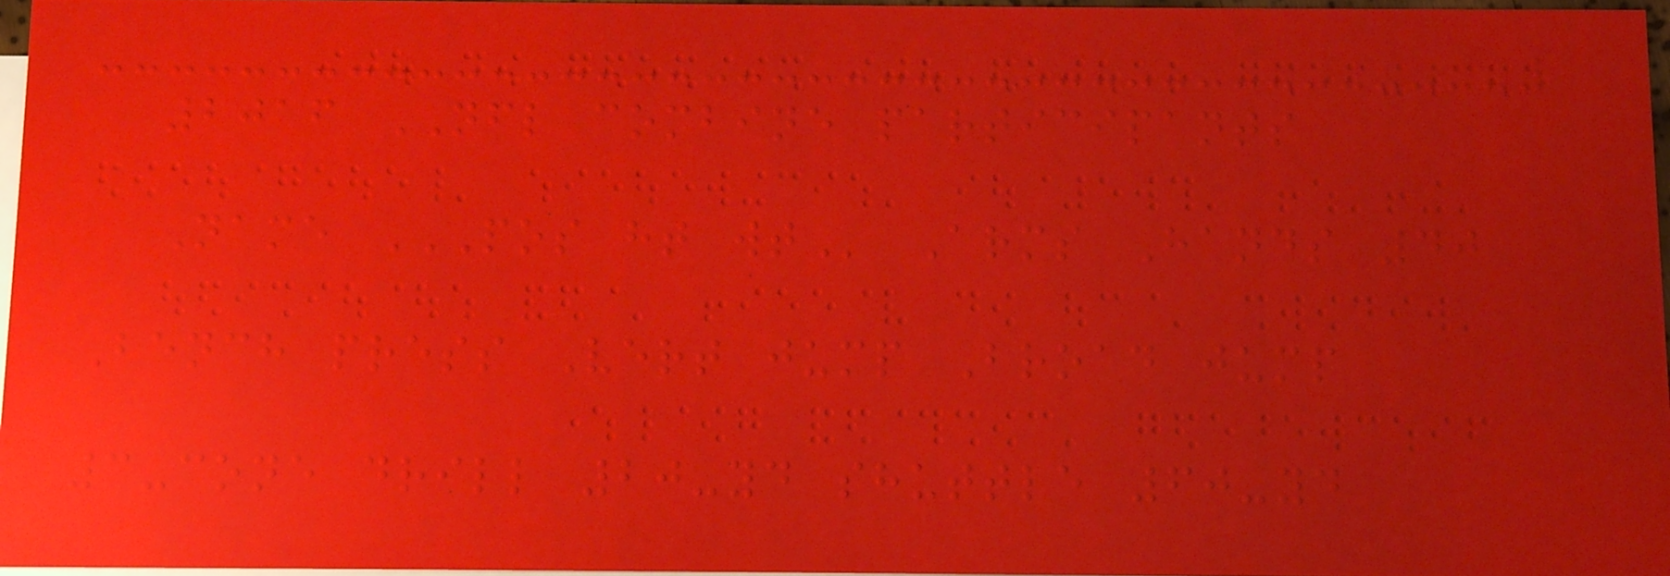2016 NFL combine participants
Name POS HT WT Arms Hands 40
Bench press Vert jump Broad jump
3-cone drill 20-yd shuttle 60-yd
